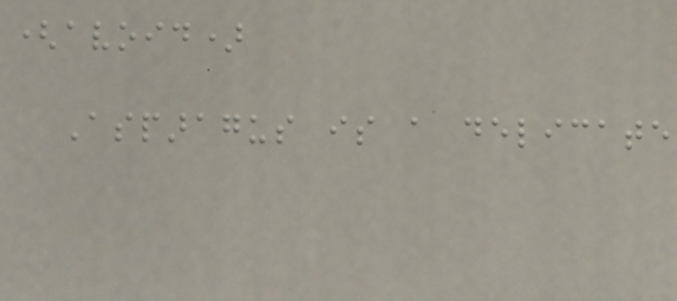(avoid)
Asparagus is a delicate
